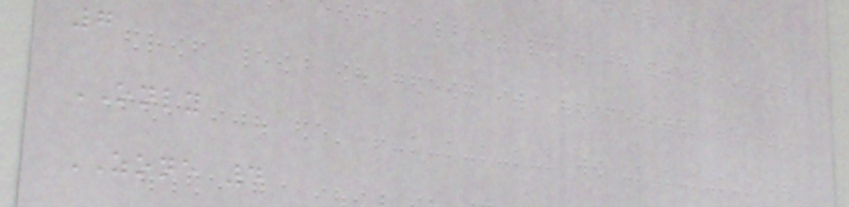7
ONLY
ZONE 4
